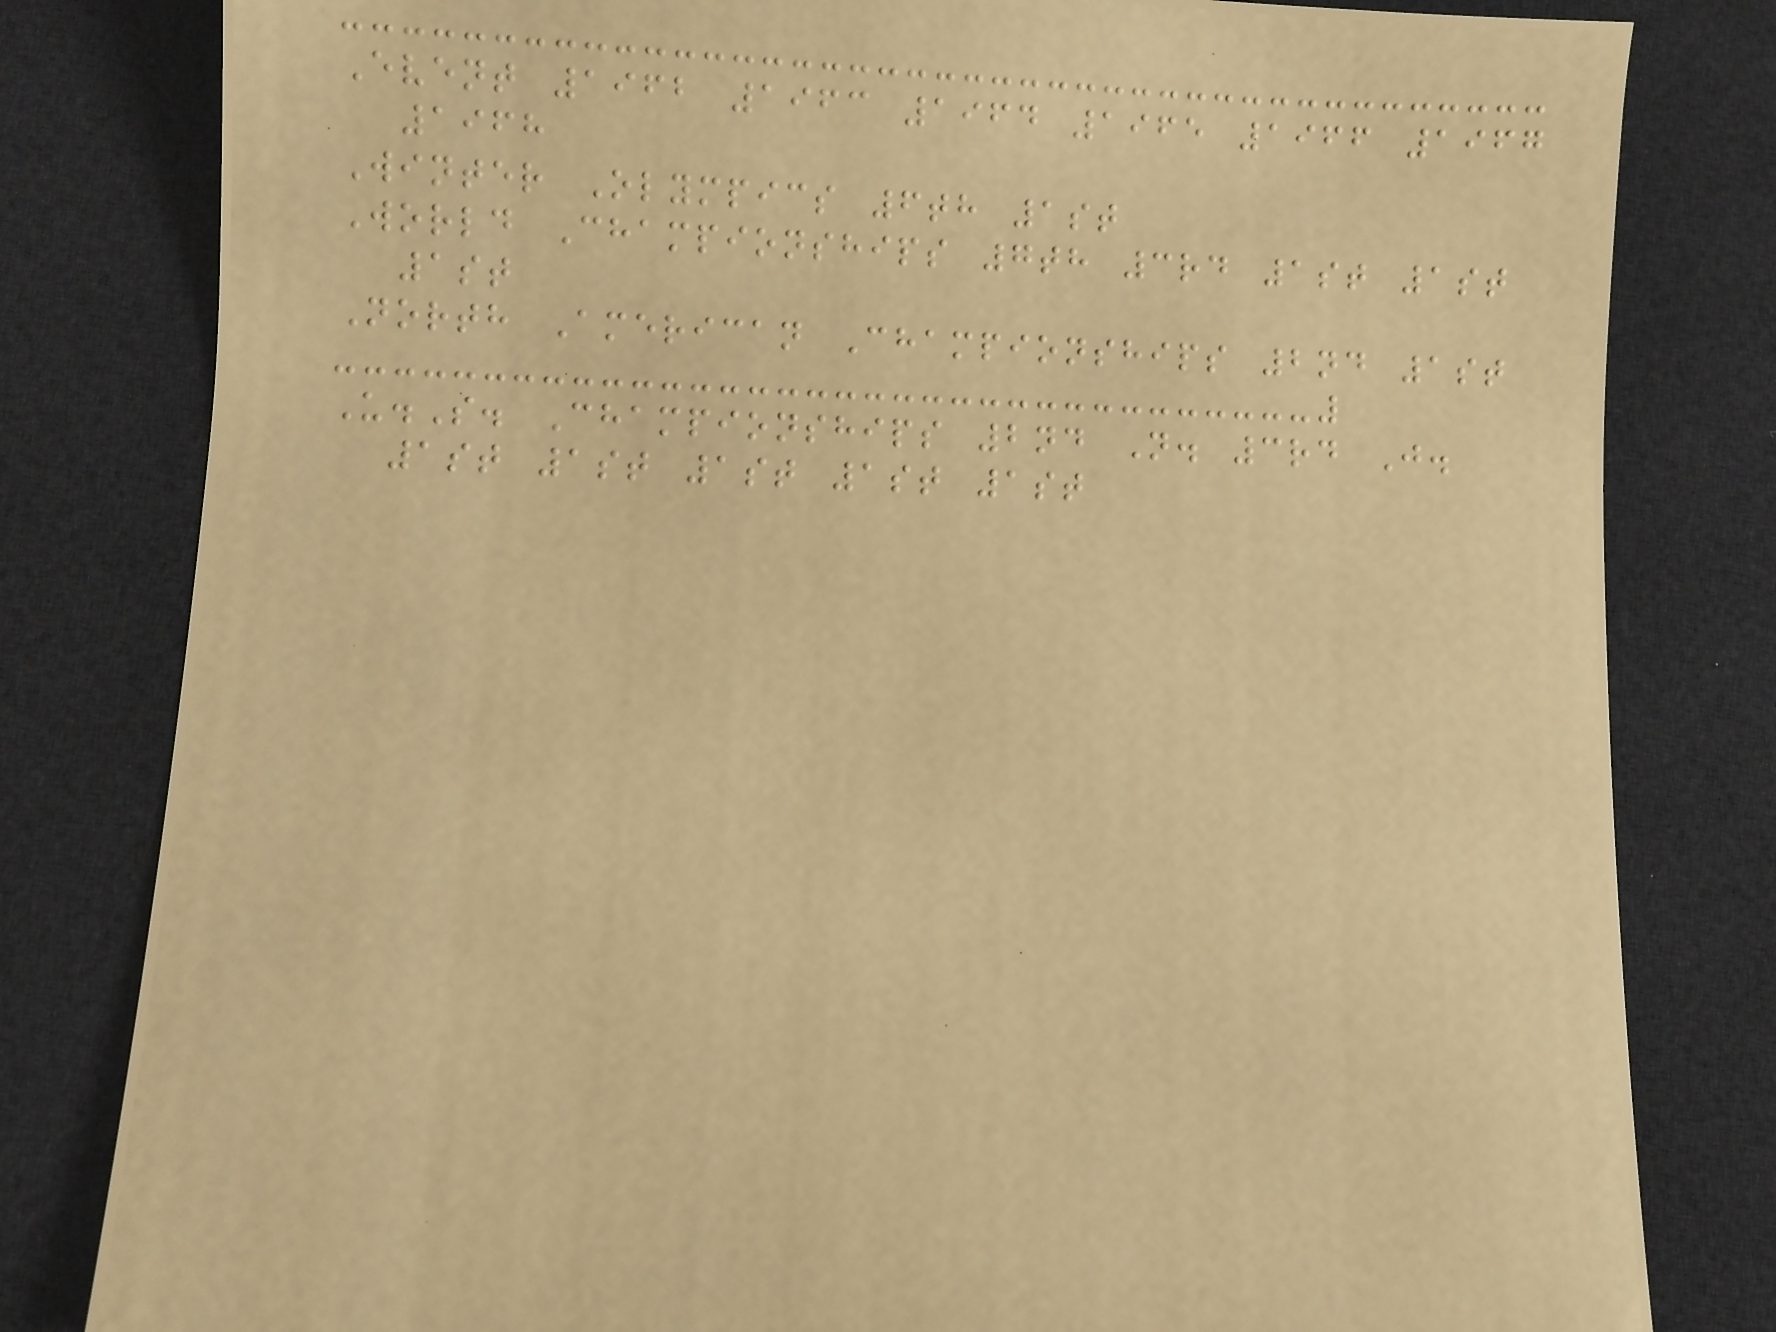Event 1962 1963 1964 1965 1966 1967
1968
Winter Olympics 6th 1st
World Championships 7th 3rd 1st 1st
1st
North American Championships 2nd 1st
U.S. Championships 2nd N. 3rd J.
1st 1st 1st 1st 1st
